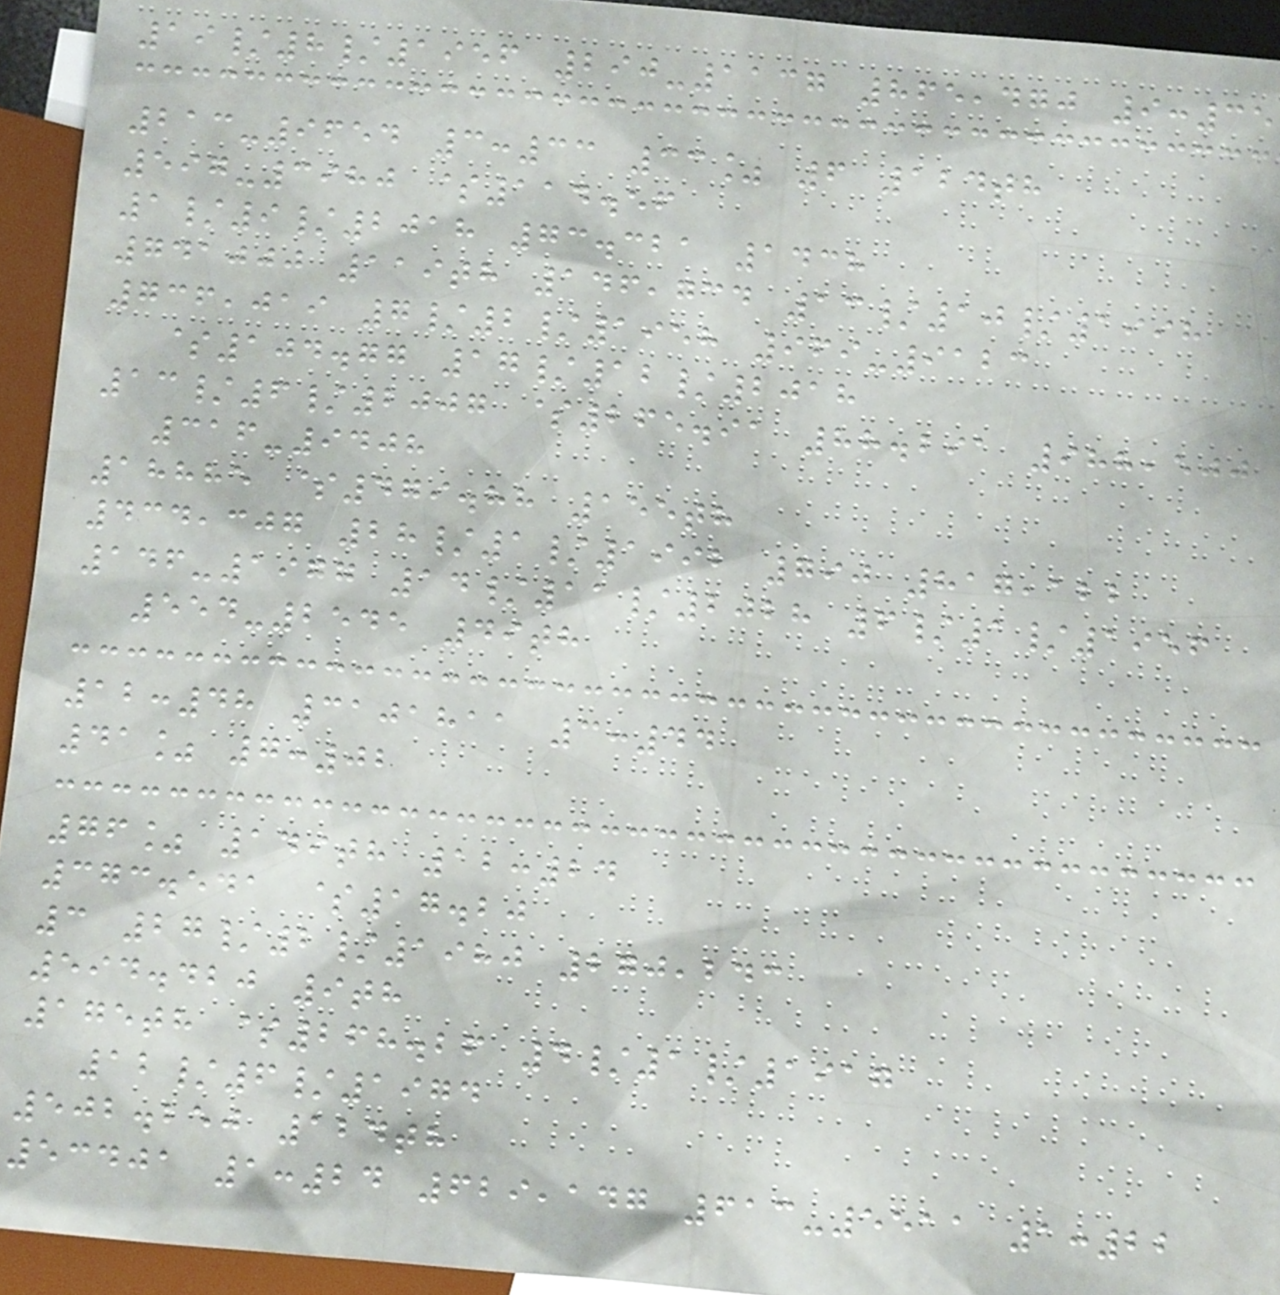19/8/1956 290-1137 865,470 9:35
213-9654 3:33 33% 6 124th
597-3980 $114.56
1/9/2018 73.321 1438
741000 119th 146,734 13/10/1998
736,019 7/2/1958 969-9123
$104.77 17/12/2018
13/6/2007 $265.91 88.291 988,500
316-9408
18885 $479.88 155th
434,307 28/1/1992 790 817,122
146-1977 14/11/2028 6/1/1956
554-2545 49th
12:48 3101811 3:44
41% 7:02
76% 149th 12:24
373.541 $17.20
3 27/2/1980 270,243
594.420 9th
175th $268.26 4/1/1917
12/6/1974
502.250 124th
53401 1:24 629,147 613-5511 1:22
